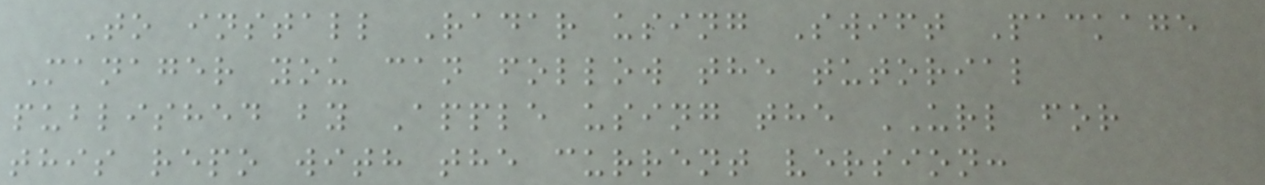To install Radar using Swift Package
Manager you can follow the tutorial
published by Apple using the URL for
this repo with the current version:
